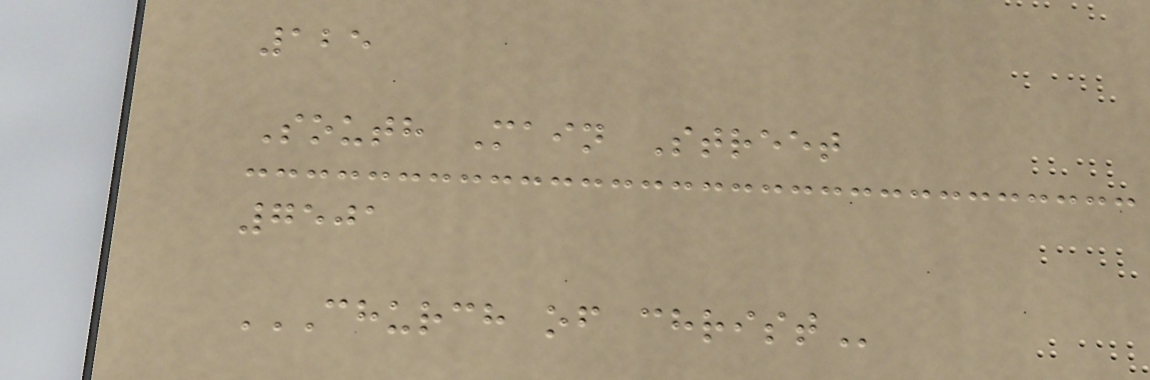125
South Main Street
7501
CHURCH OF CHRIST
